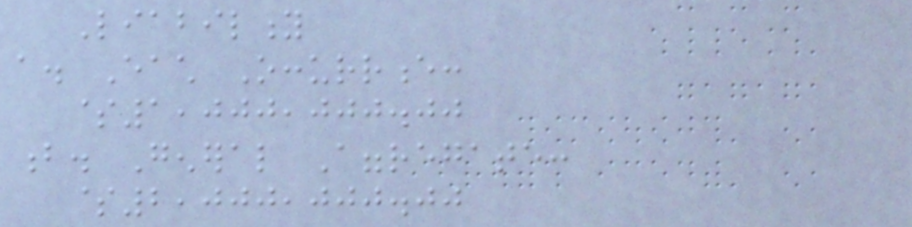Liability
a. Each Occurrence:
$1,000,000.00
b. General Aggregate:
$2,000,000.00
